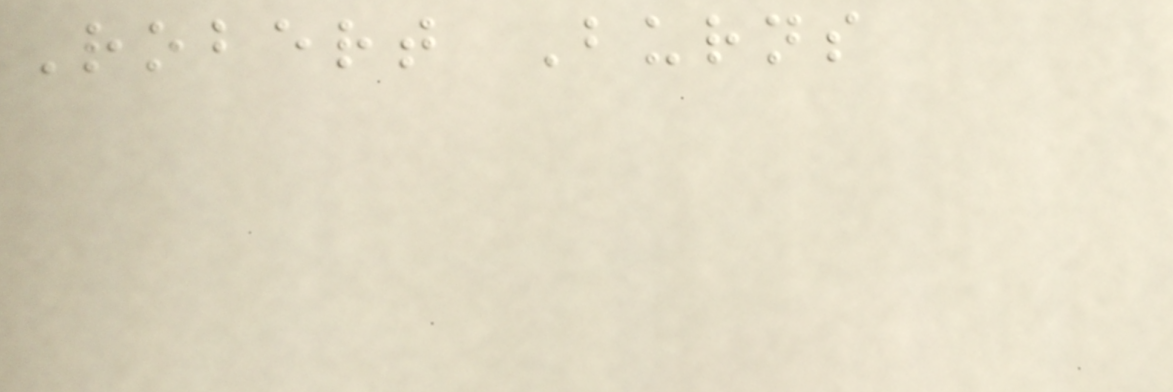Robert Burns
